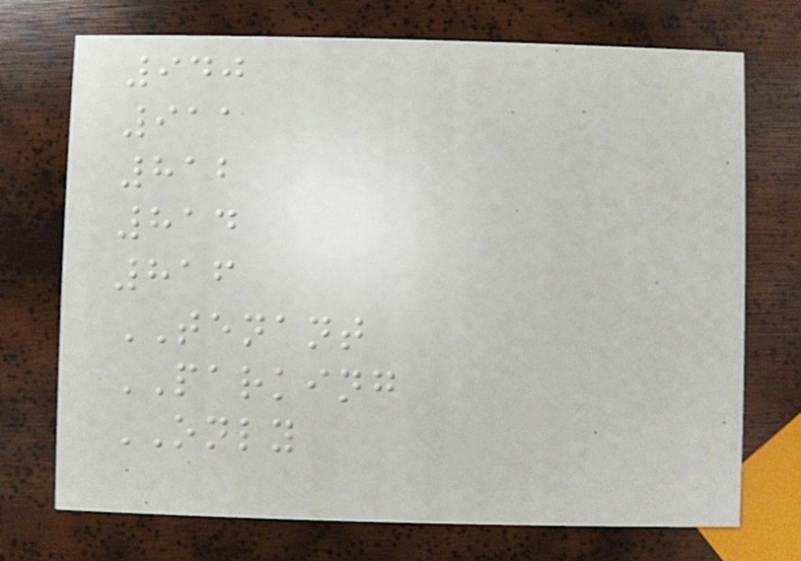940
911
812
814
816
TENANT
PARKING
ONLY
